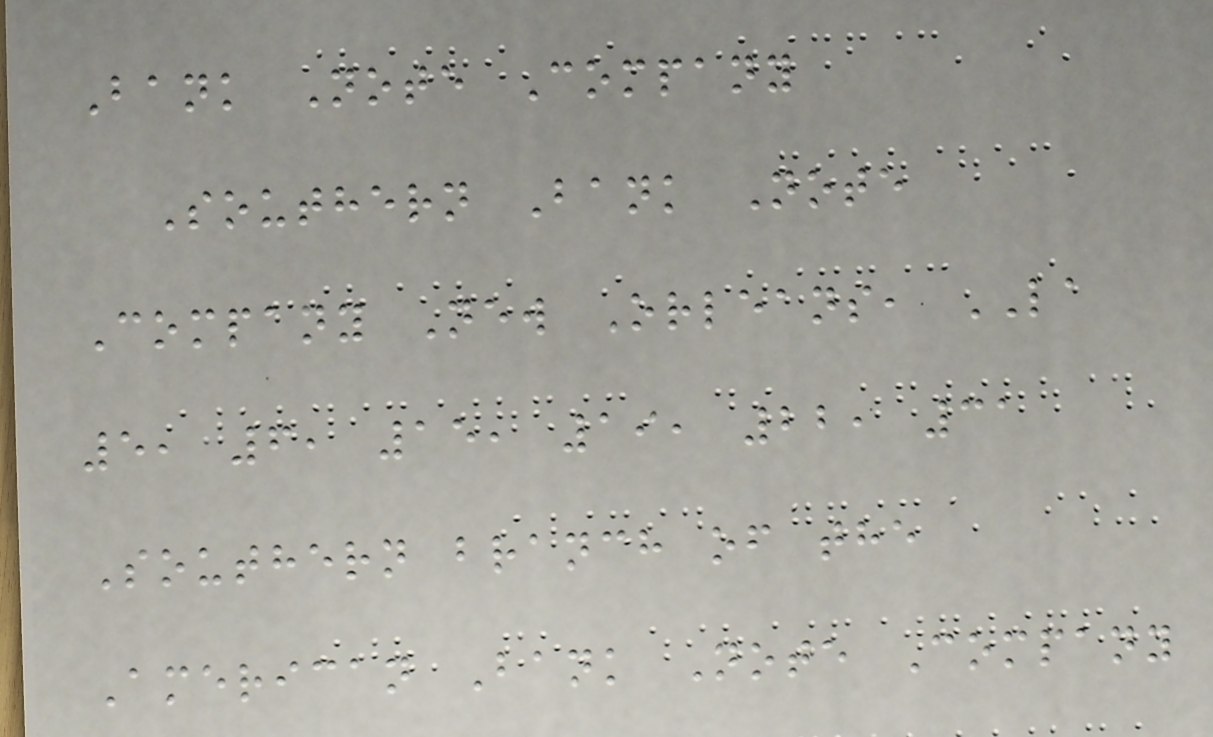Bank Note Company
Southern Bank Note
Company New Orleans, LA
5, 6, 15, 19, 22, 31
Southern branch of the
American Bank Note Company
